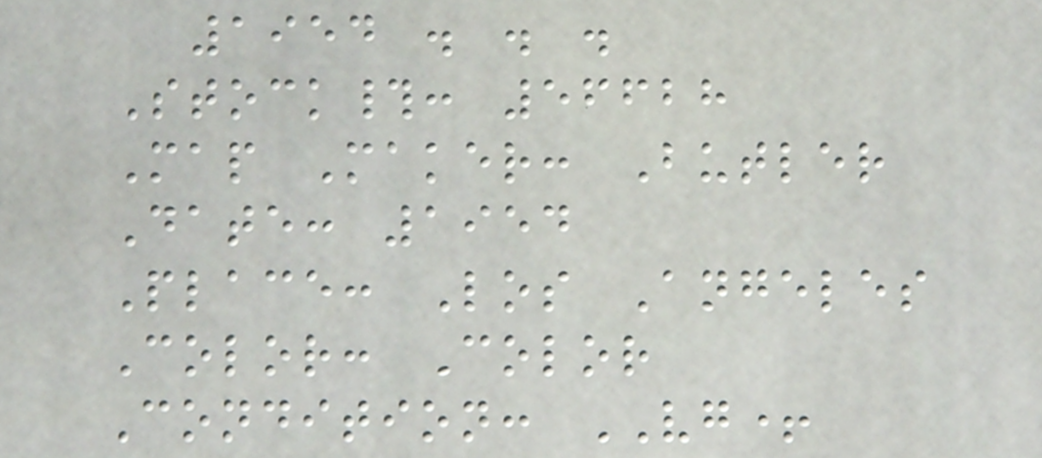1954 . . .
Stock#: 56628
Map Maker: Butler
Date: 1954
Place: Los Angeles
Color: Color
Condition: VG+
